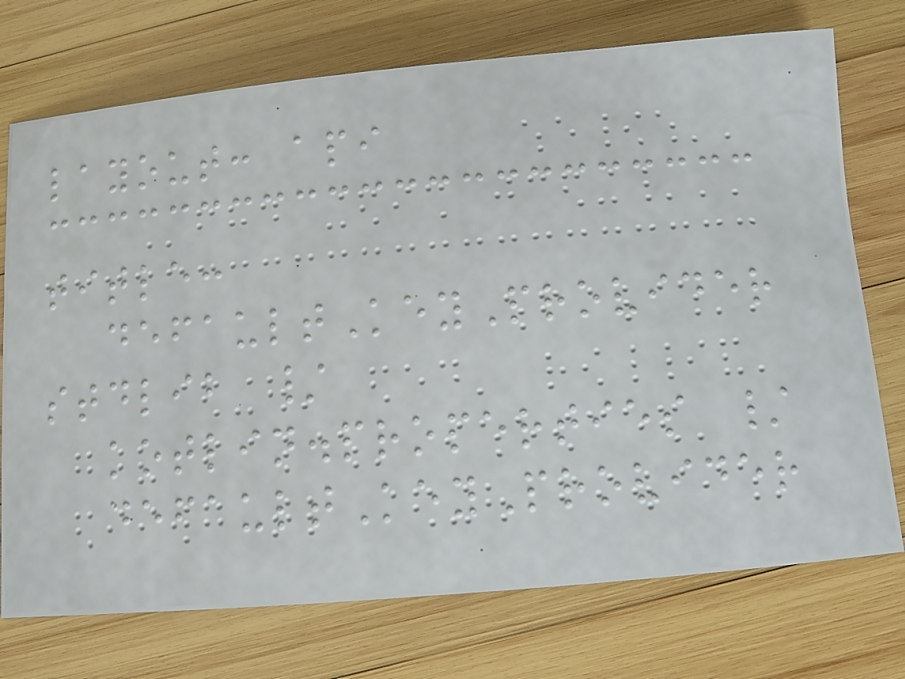layout: api
title:
defaultKeyProvider
stdlib /
kotlin.properties /
defaultKeyProvider
